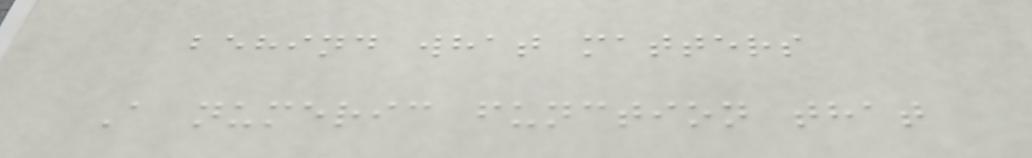behind what matters
A numeric function that
